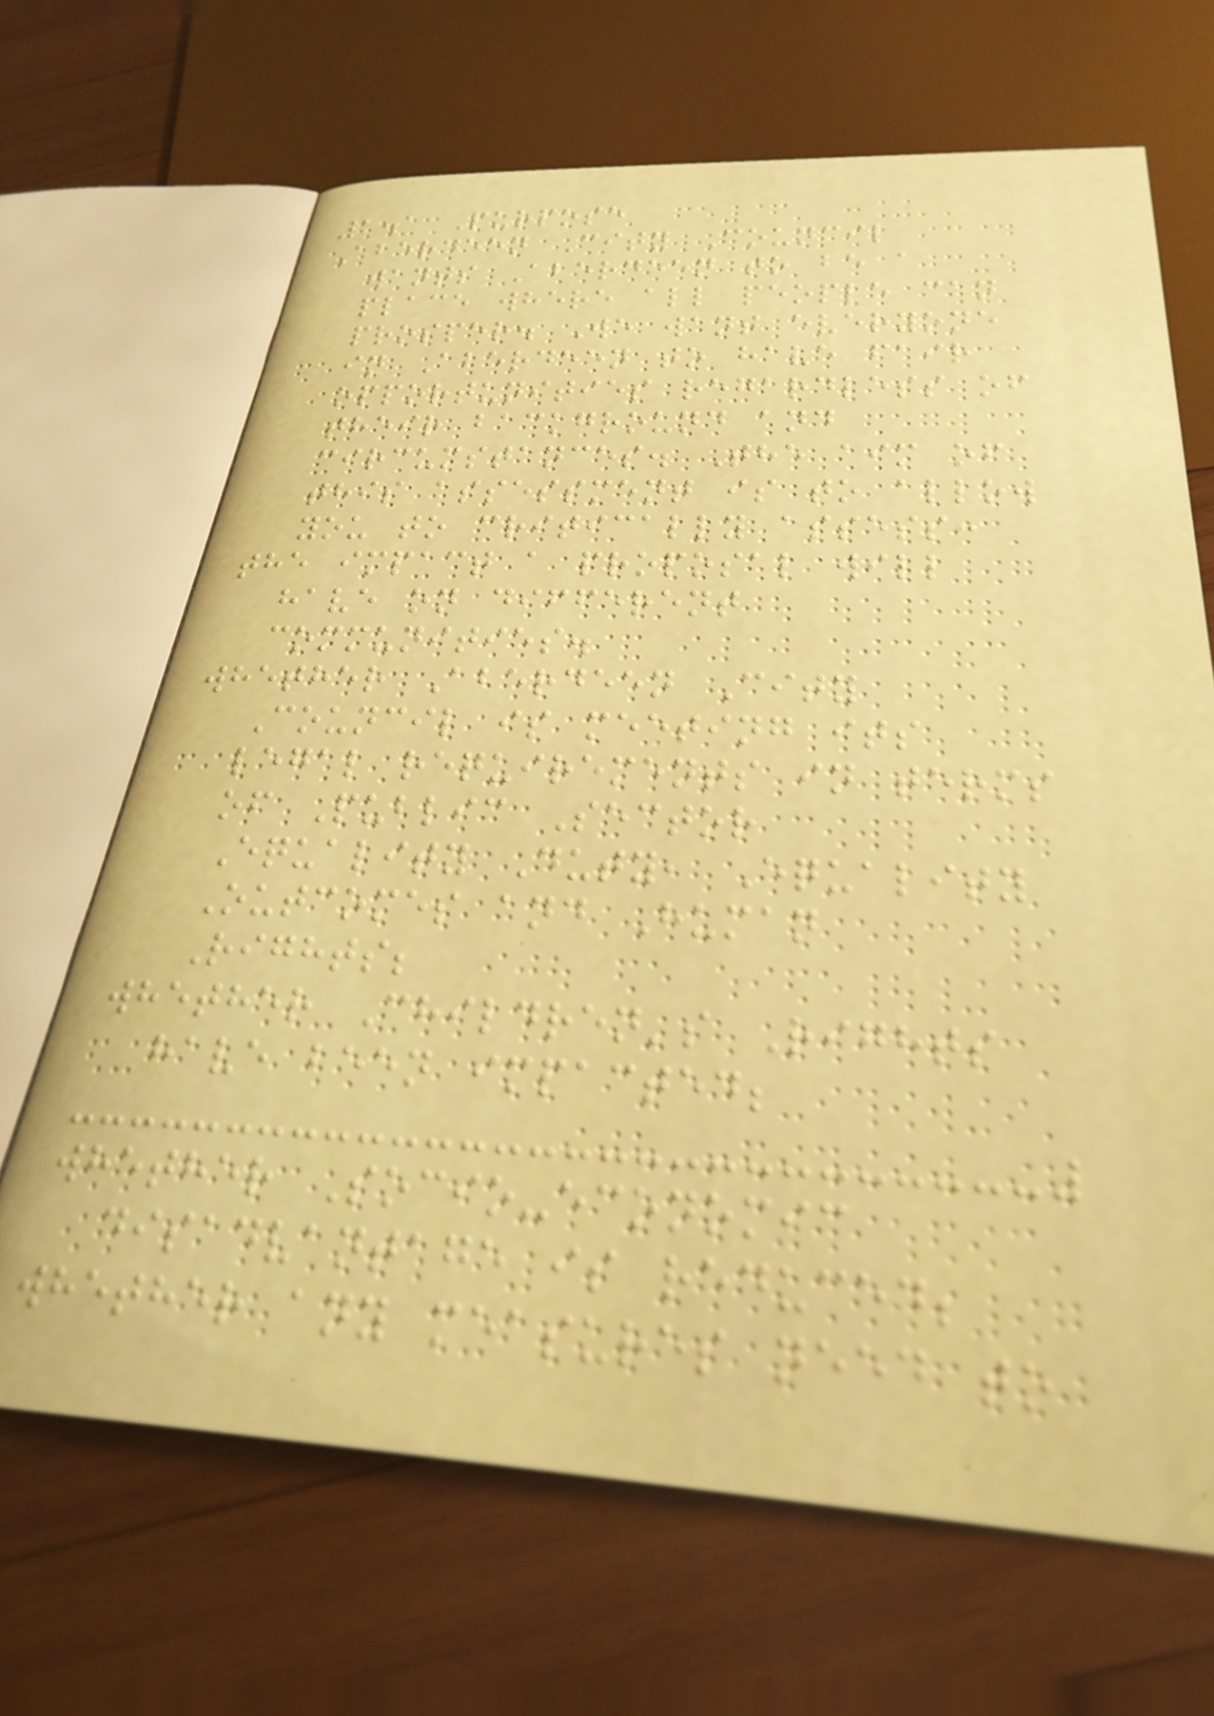1.1 Purpose
Aberdeen City Council
wants Aberdeen to be a
place where all people can
prosper. We want everyone
in Aberdeen to have fair
opportunities regardless of
their background and
circumstances. The aim of
this assessment is to allow
you to critically assess:
the impact a proposal will
have on different
communities.
whether Aberdeen City
Council is meeting its
legal requirements in terms
of Public Sector
Equality Duty, Equality
Outcomes and Human
Rights;
whether Children's Rights
have been impacted;
whether Socio-economic
disadvantage is reduced;
whether any measures need to
